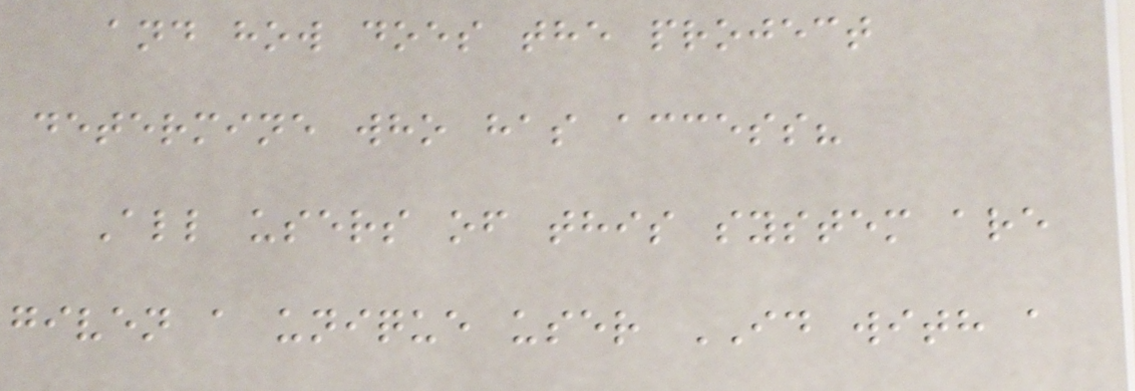and how does the project
determine who has access?
All users of this system are
given a unique user ID with a
